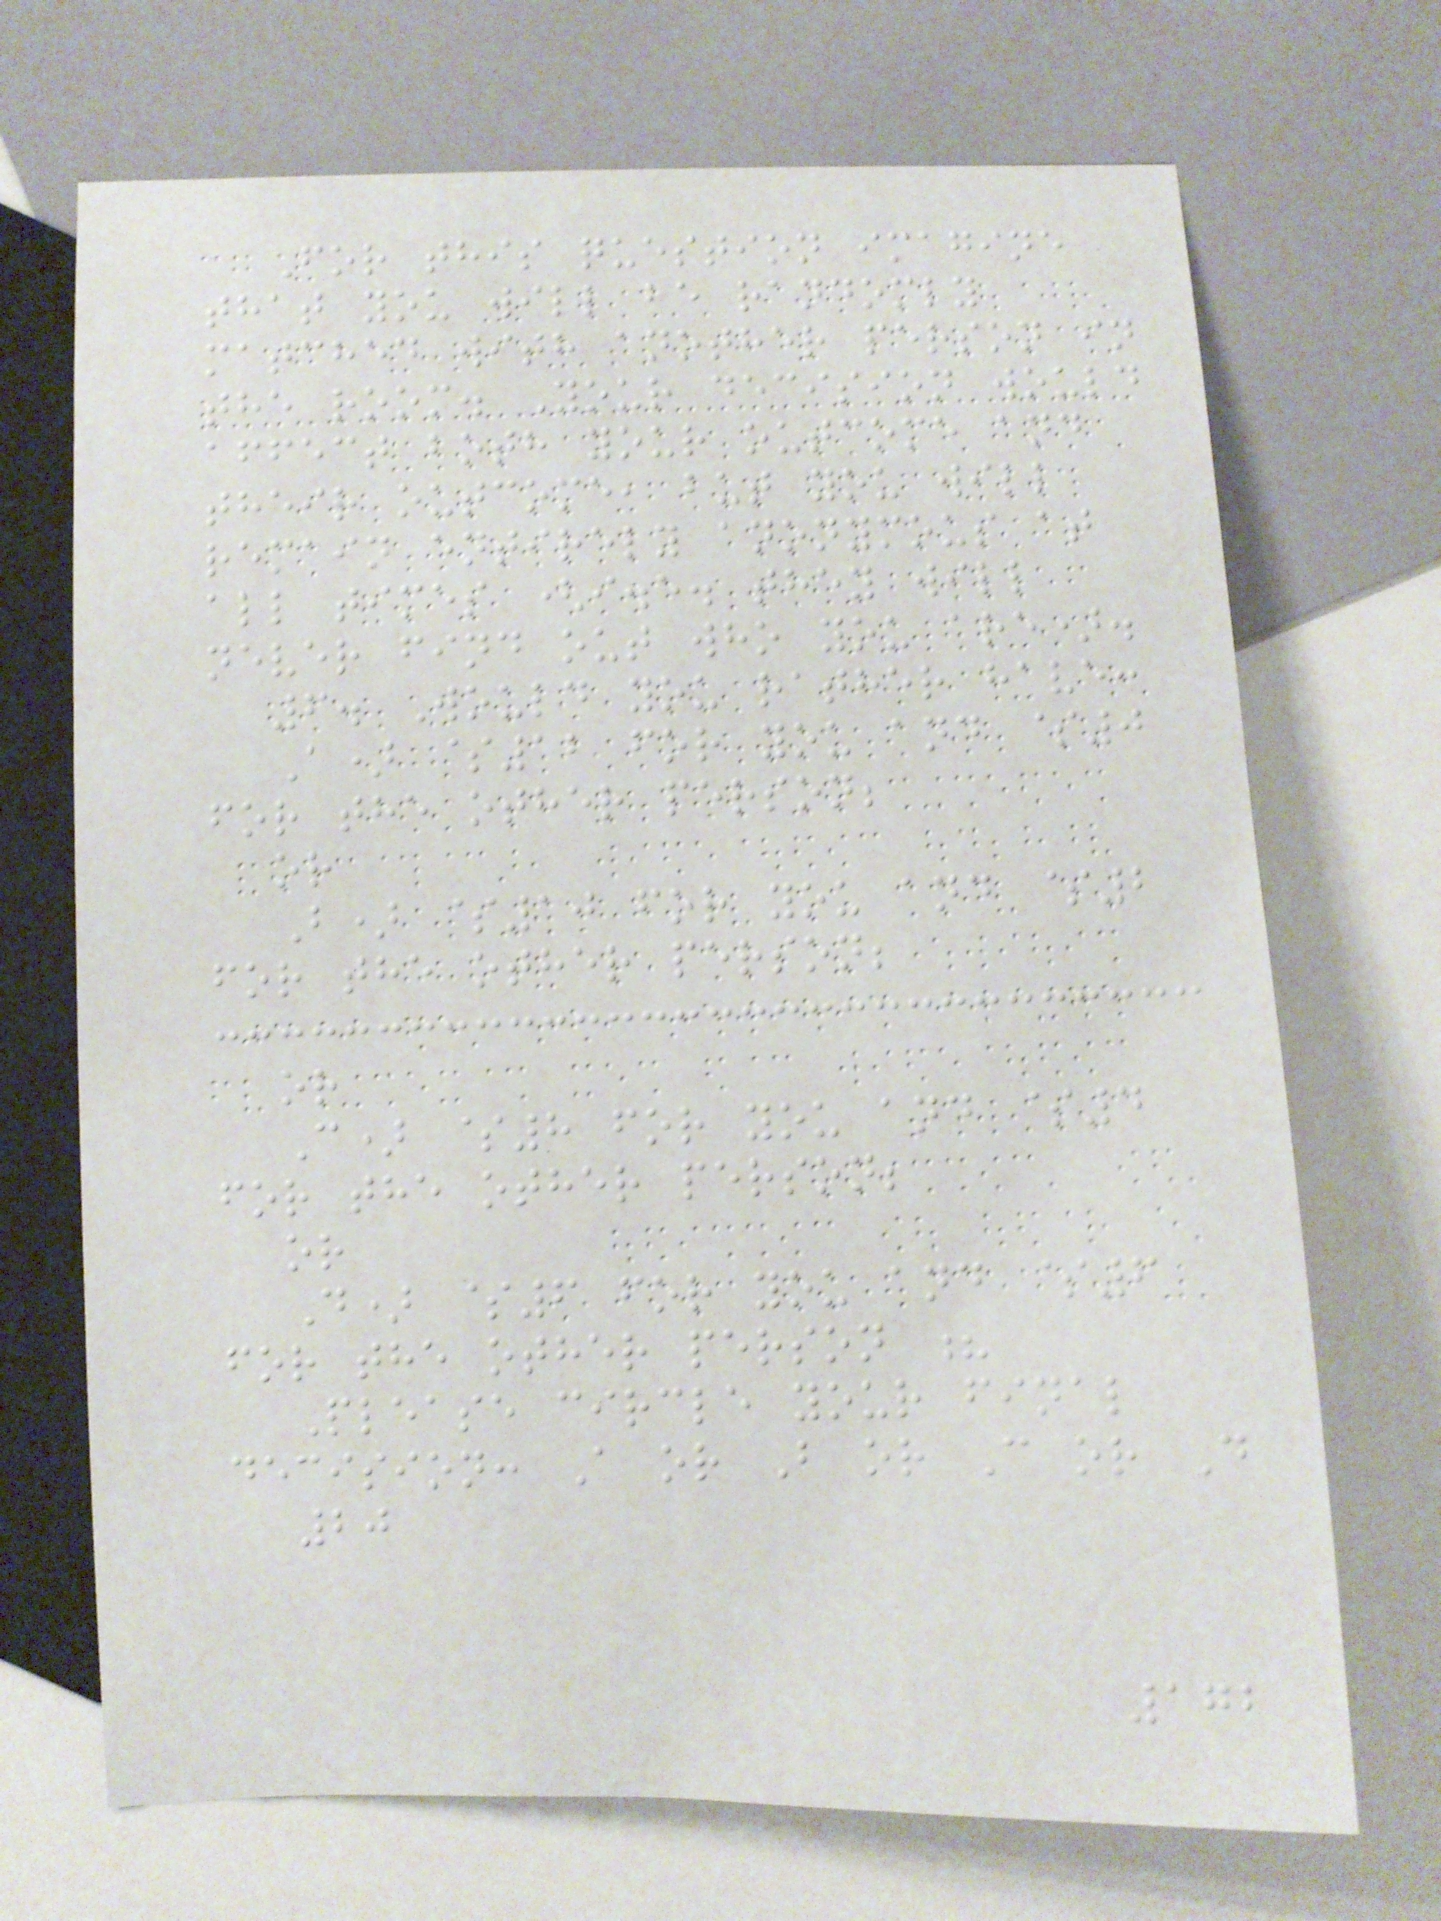For this question imagine
that you will be randomly
matched with another person in
the room. Your decision would
affect both your outcome and
their outcome, but you will
remain entirely anonymous at
all times (i.e. they will
never find out who you are).
6. Would you rather have:
A) $12 for you and $0
for the other person;
or
B) $10 for you and $2
for the other person;
or
C) $8 for you and $4
for the other person;
or
D) $6 for you and $6
for the other person ?
Please circle your final
decision: A or B or C or D
20
172
